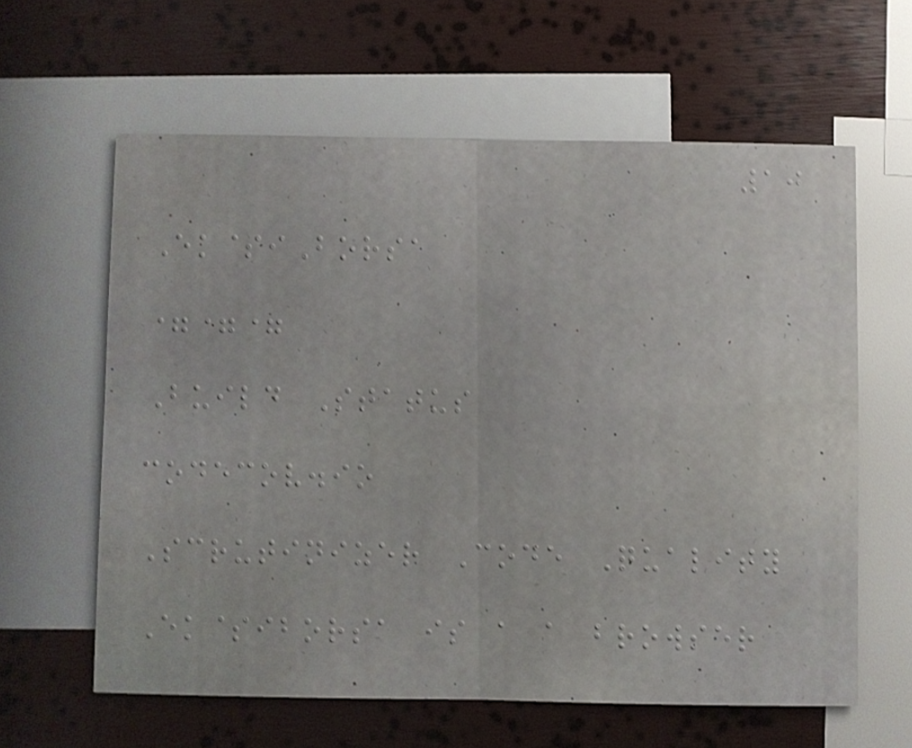10
Ek$iBorsa
===
Build Status
codecov.io
Scrutinizer Code Quality
Ek$iborsa is a a browser
